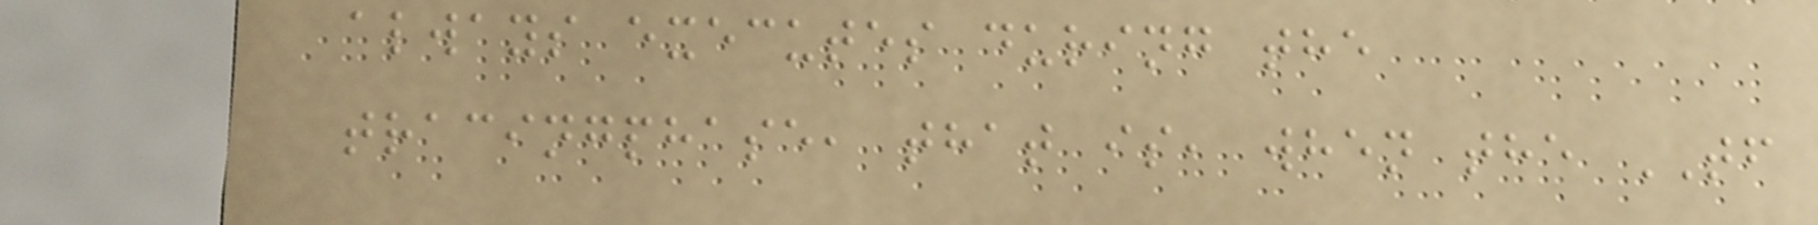always executes during the
tracingphase, that is, when the TF
